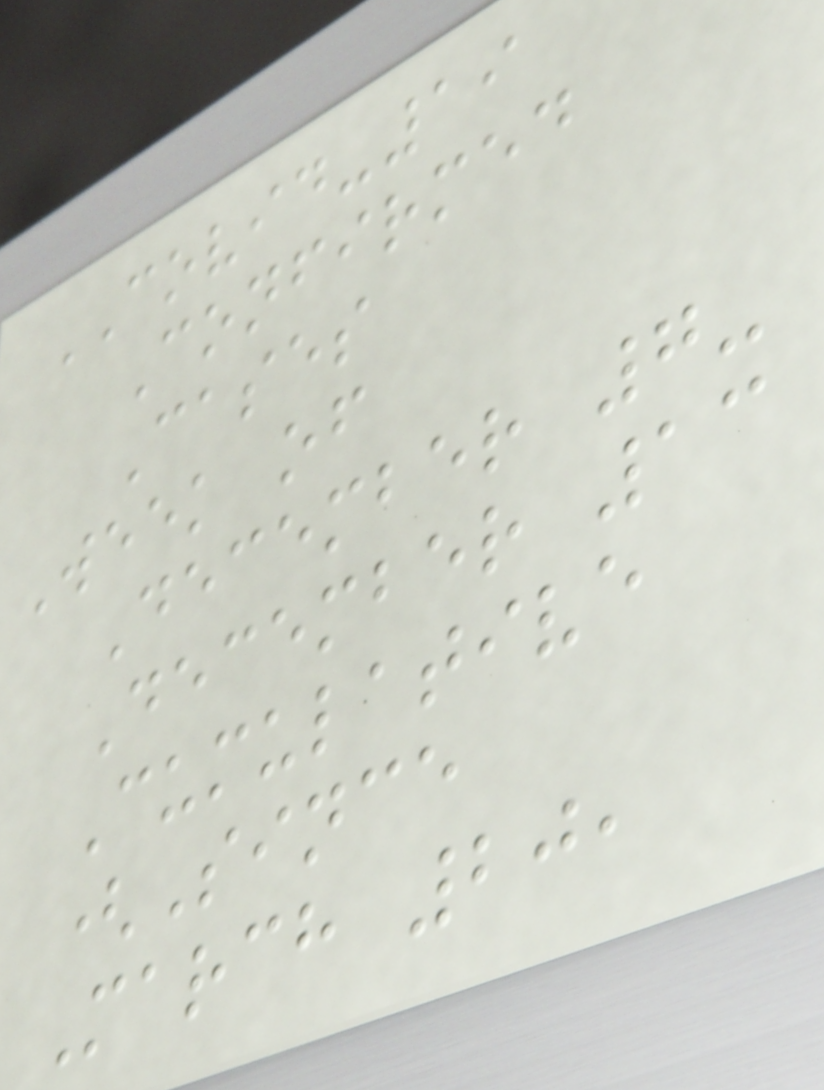COVID-19
Confirmed
Cases
Week of
December 7-
December 13
Cumulative
(Since
March 20,
